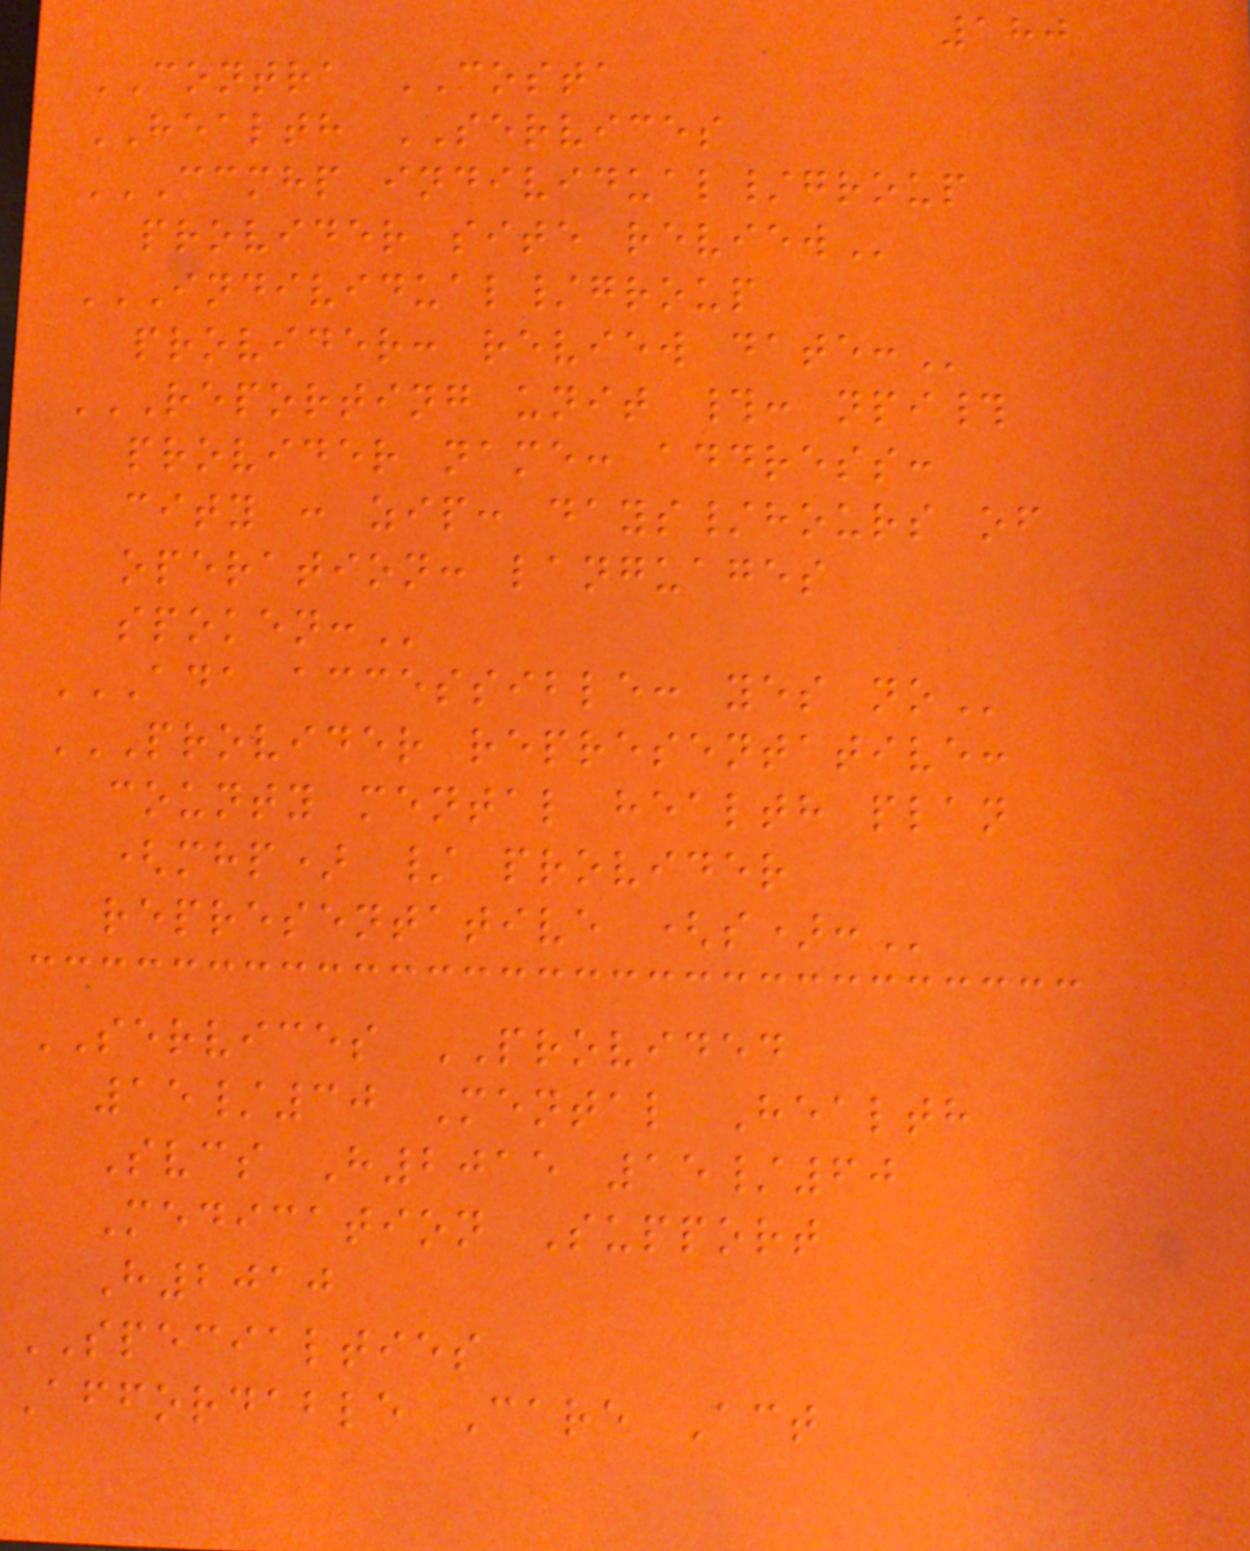180
CONTRA COSTA
HEALTH SERVICES
CCMHP INDIVIDUAL/GROUP
PROVIDER SITE REVIEW
INDIVIDUAL/GROUP
PROVIDER: REVIEW DATE:
REPORTING UNIT #: NPI#
PROVIDER NAME: ADDRESS:
CITY : ZIP: DAYS/HOURS OF
OPERATION: LANGUAGES
SPOKEN:
ADA ACCESSIBLE: YES NO
PROVIDER REPRESENTATIVE:
COUNTY MENTAL HEALTH PLAN
(MHP) / PROVIDER
REPRESENTATIVE (S):
SERVICES PROVIDED
15/30 Mental Health
Svcs H2015 15/60
Medication Support
H2010
SPECIALTIES
Affordable Care Act
